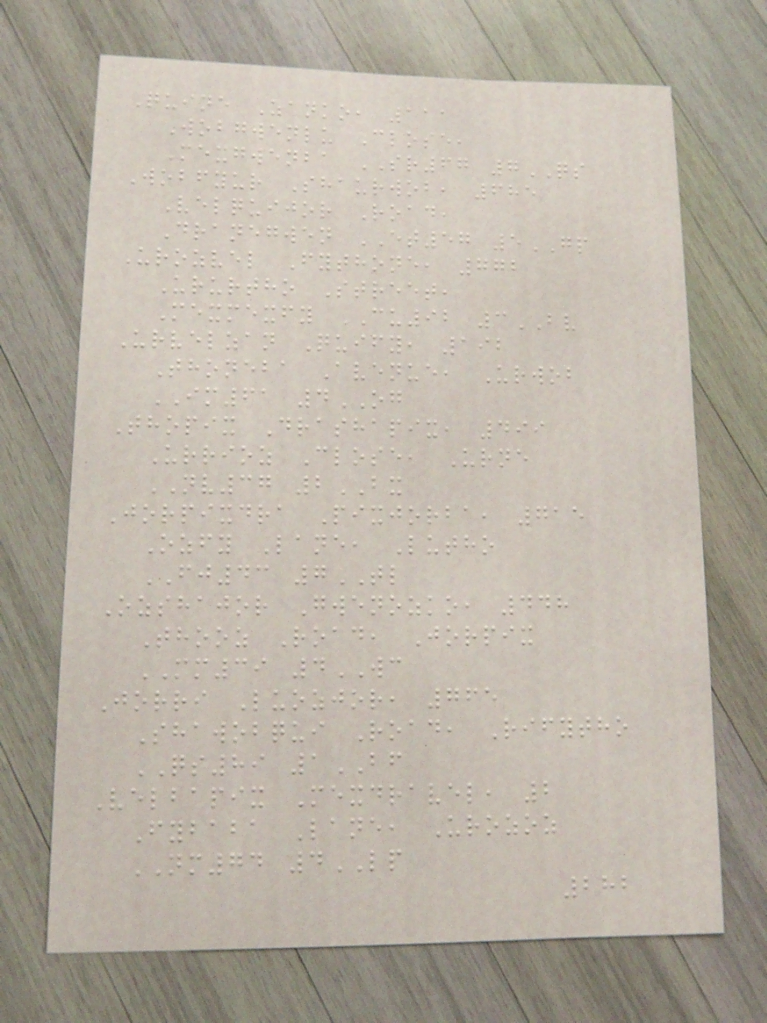Quine Zanko, 111
Wobgwenlu Close,
Mexgwenba SR67 7QS
Wobfyur Shaurwob, 685
Velquijor Road,
Dranegwen ET57 5GP
Urozvel Fythone, 772
Ururtho Street,
Mexmexfy CU92 3BV
Urvelzan Quify, 192
Thoneba Avenue, Urwob
IM61 4OG
Thopix Drashapix, 499
Urrioz Close, Urne
NV37 2BX
Jorpixdra Pixjorba, 715
Ozfy Lane, Lutho
FJ43 7TL
Ozshajor Gwenozko, 448
Thooz Road, Jorpix
MM39 4WC
Jorri Luozjor, 765
Shawobqui Road, Rifytho
QS89 1BF
Velbapix Mexdravel, 2
Fybaba Lane, Urozoz
NM74 4LP
282
